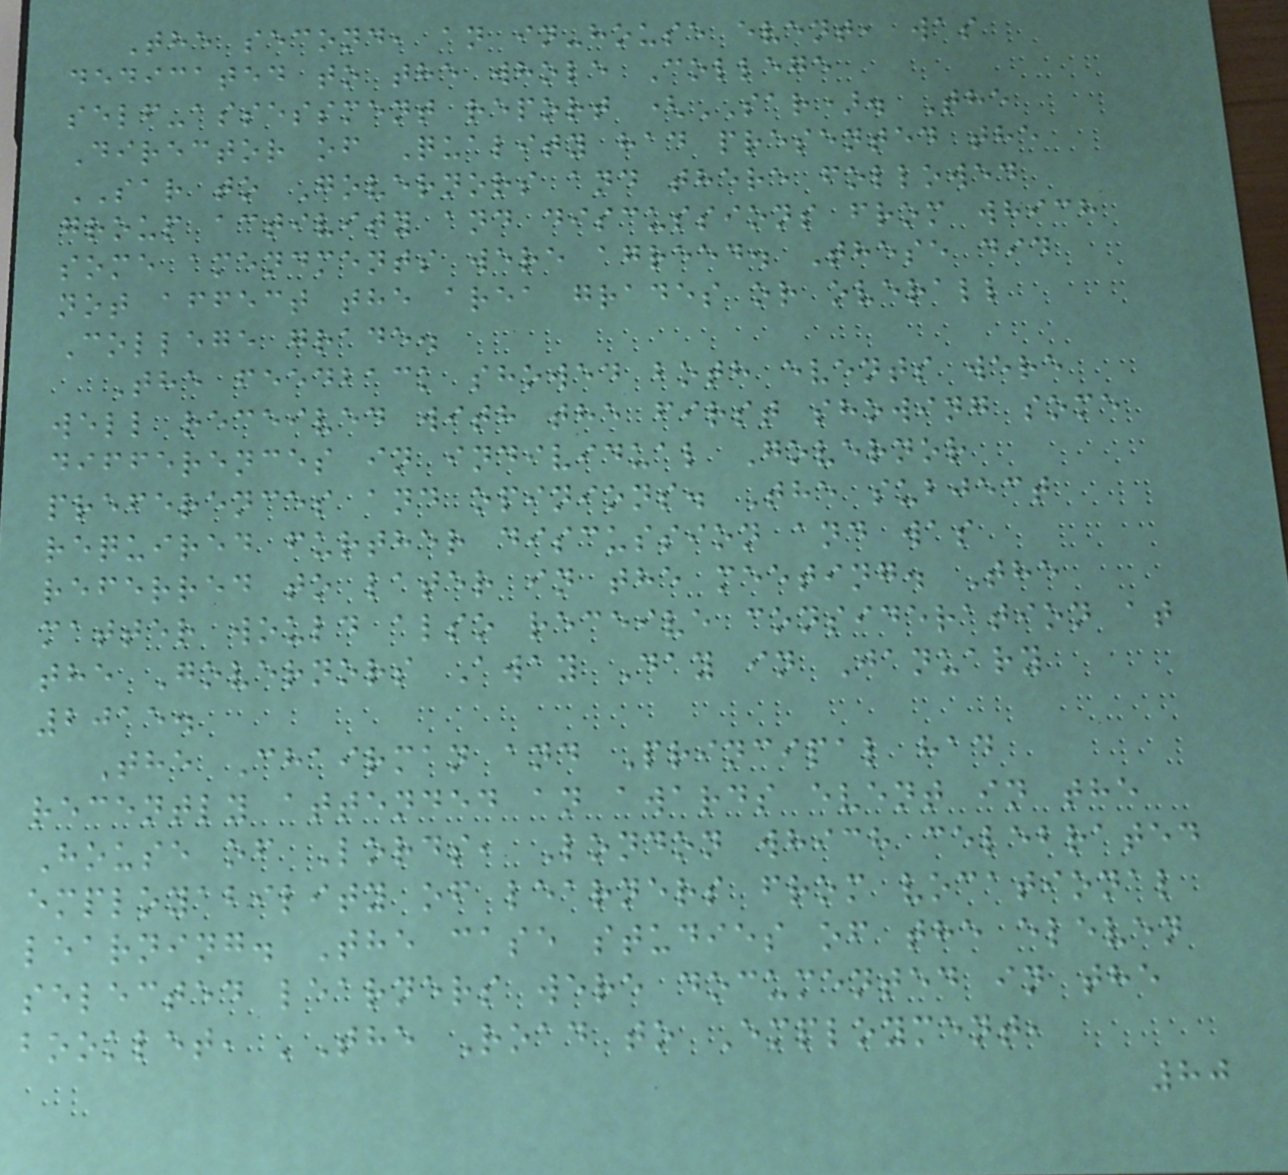The second, an in-house event, was
dedicated to the whole College
self-assessment report (SAR). The
Director of Quality had presented the
SAR to Governors and there followed
group activity and discussions from which
some amendments were agreed. These did
not affect the area grades or overall
College grade.
The feedback showed both events were
well received with the first showing some
differences in individual Governor
preferences and opinions. The subject
required further discussion and was
referred to later in the meeting. The
matter would also receive consideration at
the Governors Away Day in January
2015.
The Chairman and Principal had
recently attended an awards event in the
House of Lords, London which celebrated
employability of learners from vocational
learning. The case studies of the eleven
selected learners were documented in the
booklet, 'The Road to Employment,
80
